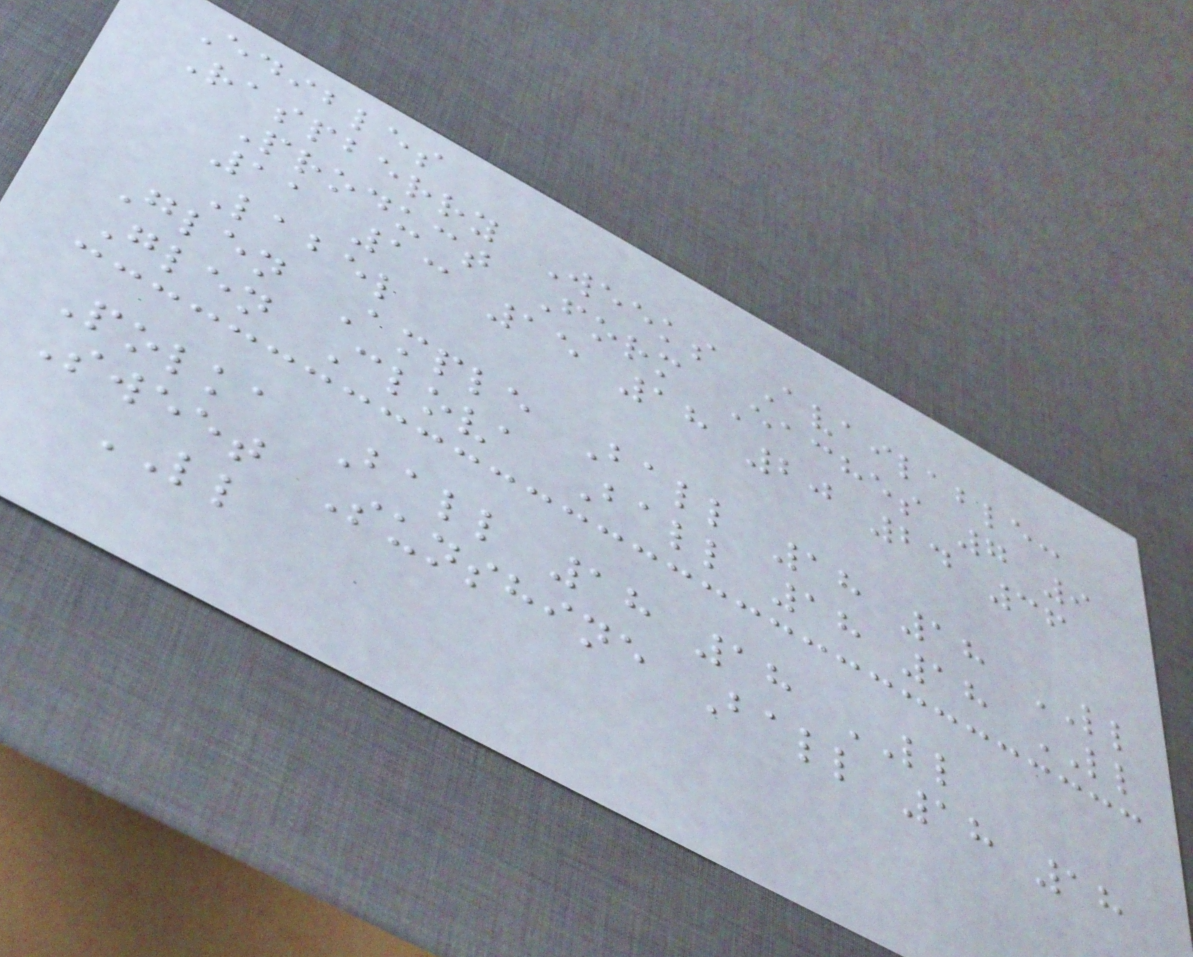Edibles
Raspberry Weeks Available:
Product Form Eaches 7 9
11 13 15 18 20 24 36
Label
Glen Ample Ball 18 18 LL
Glen Clova Ball 18 18 LL
Polka Ball 18 18 LL
Sweet Sunshine Ball 18 18
LL
